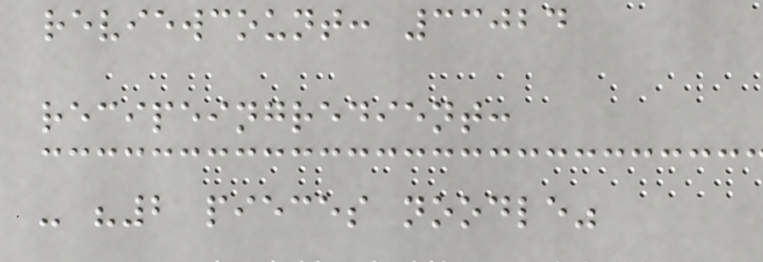reviewcount: 33024
recipeingredient:
- "2 pieces noodle"
